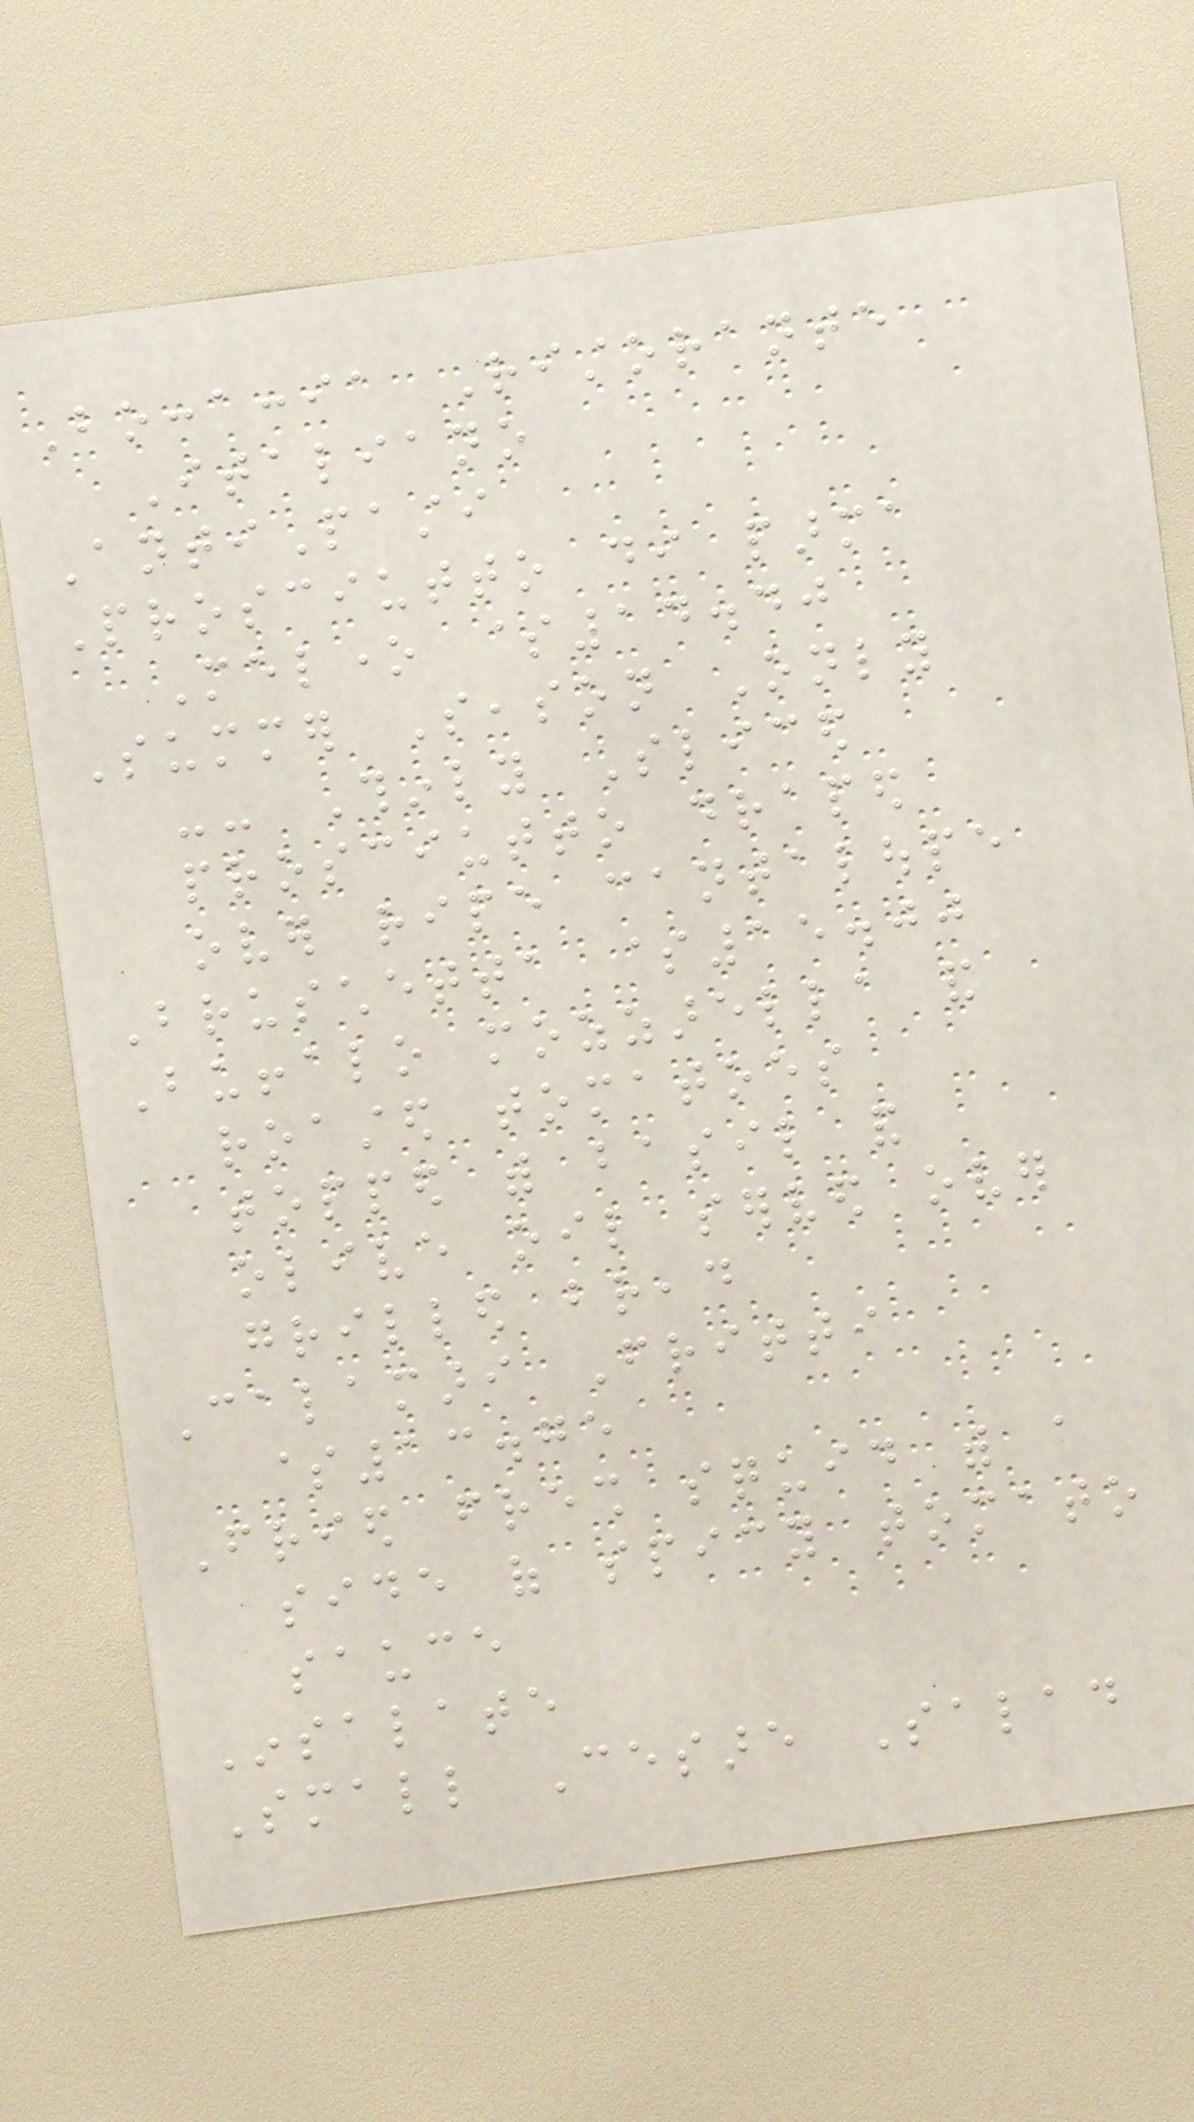Boccaccia Ristorante
Italiano
AntiPasti
Prosciutto di parma
Melone $14.40
Summer Season Only
-- Thinly Sliced
prosciutto draped
over ripe cantaloupe
Bruschetta $15.00
Buffalo mozzarella and
roasted tomatoes
topped with basil and
olive oil served over
grilled bread
Calamari Fritti
$13.75
Fried fresh squid with a
side of spicy tomato
sauce
Insalate
Small Cesare Salad
